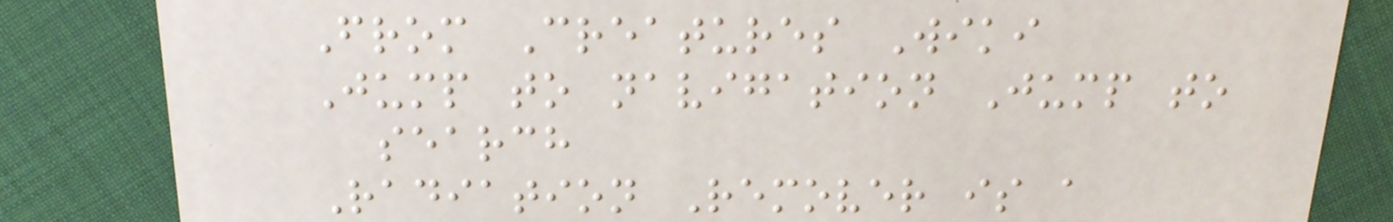From Creatures Wiki
Jump to navigation Jump to
search
Radiation Remover is a
